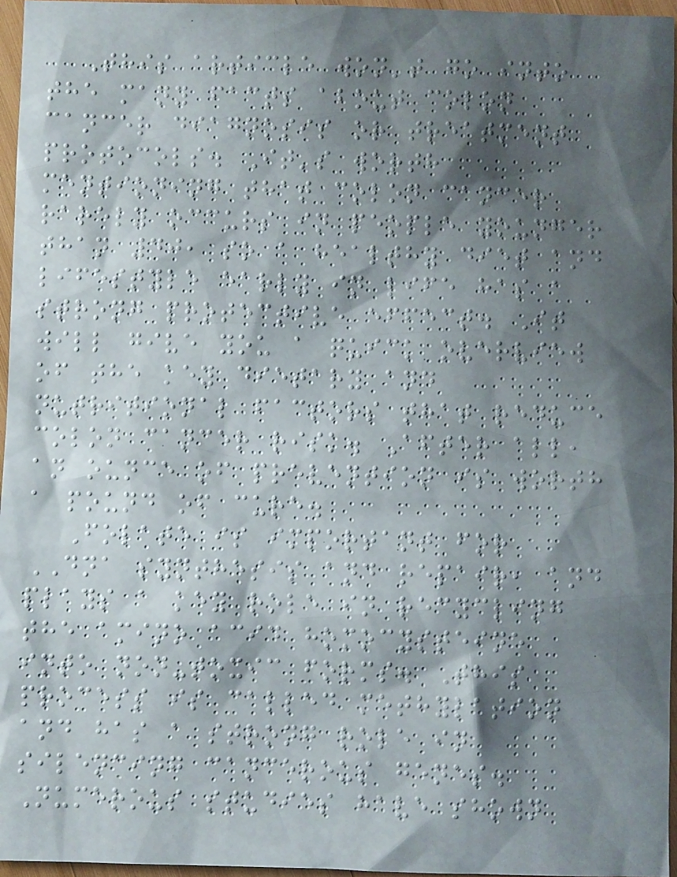This article won't go into
the many facts about colon
cancer diagnosis or treatment
protocols. It's worth
mentioning that colon cancer
rarely occurs in people younger
than 40, so a healthy diet and
lifestyle early in life has a
strong protective effect. It
will give you a quick overview
of the key dietary and
nutritional factors that reduce
colon cancer risk. After all,
an ounce of prevention is worth
a pound of cure.
Folate is important for
DNA synthesis and repair, and
plays a key role in recycling
the amino acid homocysteine
into non-toxic forms. This
process is called methylation
and has a strong role in
silencing cancerous genes.
Numerous studies have shown
